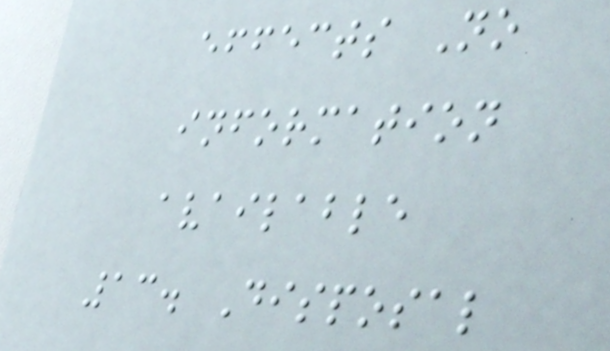effects No
information
available
13. Disposal
